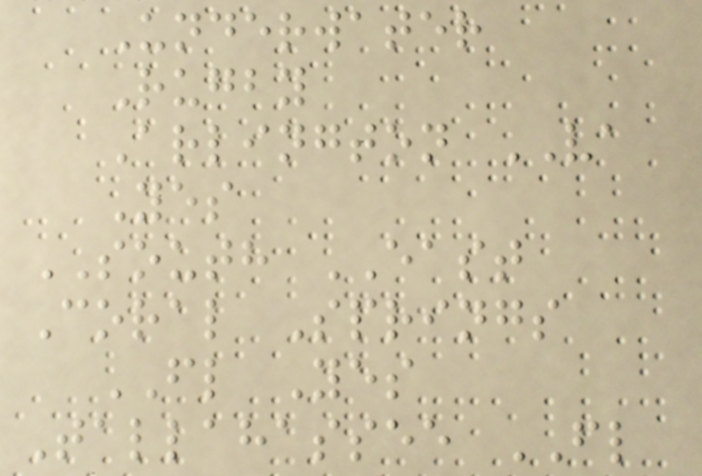Underwater
Rugby
Arlington VA
Yes
SOUTH EAST
Coral Springs
FL Yes
Tallahassee FL
